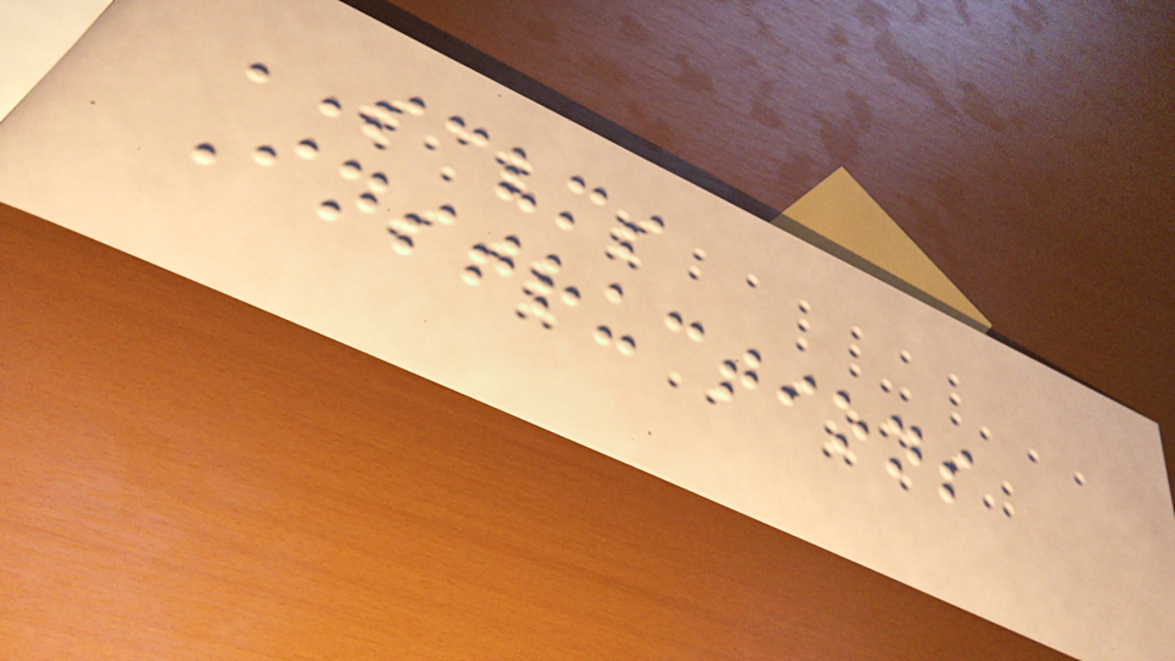SCVMS
Instructions
